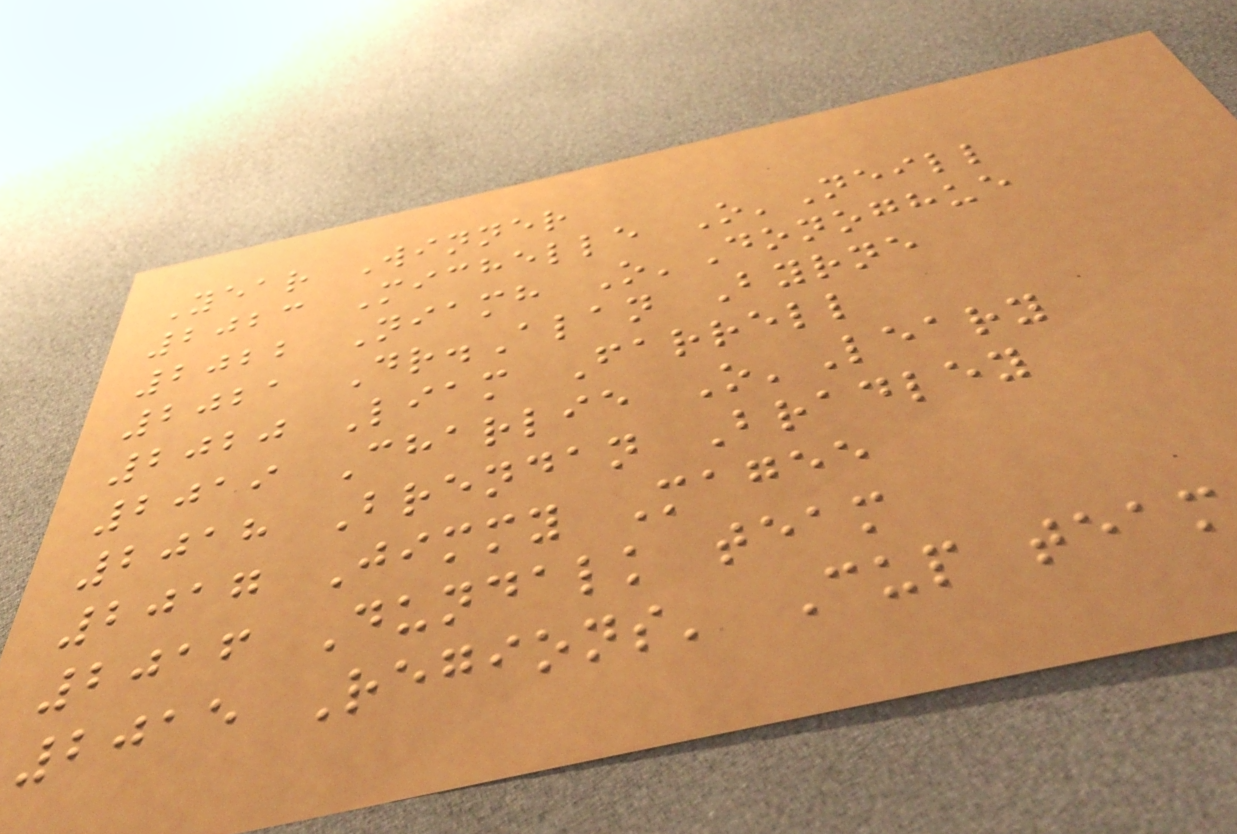Year Winner
2023 Michelle O'Neill
2022 Niamh O'Donoghue
2021 Dr.Alan Byrne
2020 Liam Farrell
2019 Charlie O'Leary
2018 Brendan Bradley
2017 Jimmy Magee
2016 Dundalk team
2015 Regions' Cup team
